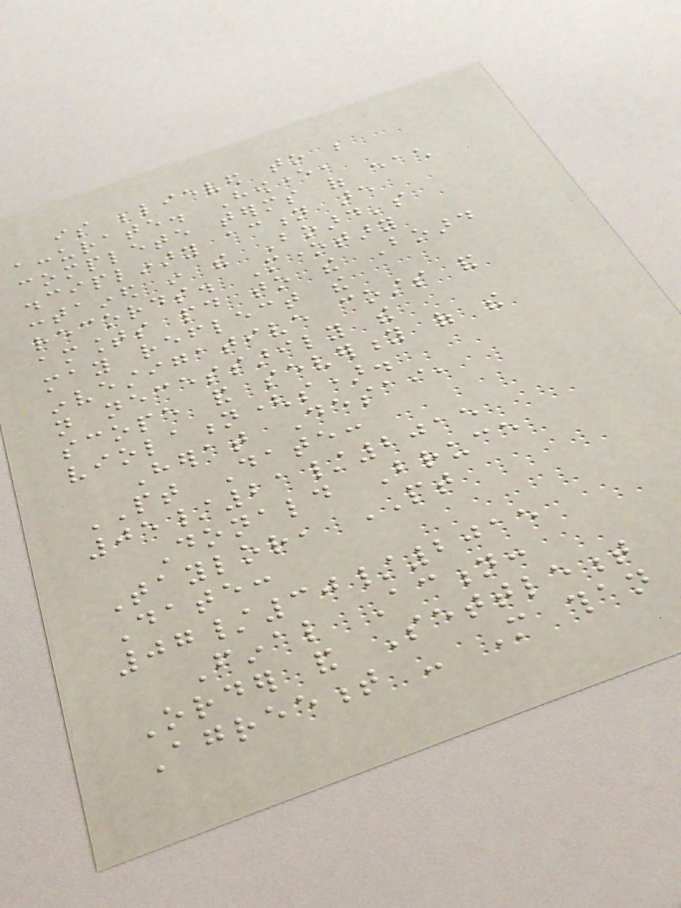is believed to be
accurate. However,
complete terms of each
disciplinary action are
contained in the Board's
records. Monetary
amounts paid to the Board
may reflect the
investigative costs and
not necessarily the
scope and severity of the
violation(s).
Herat Desai,
PT Date:
05/21/2015
Donald Bruce
Taylor, PT
Date:
07/30/2015
Final Action:
Order and Settlement
Agreement - More than
